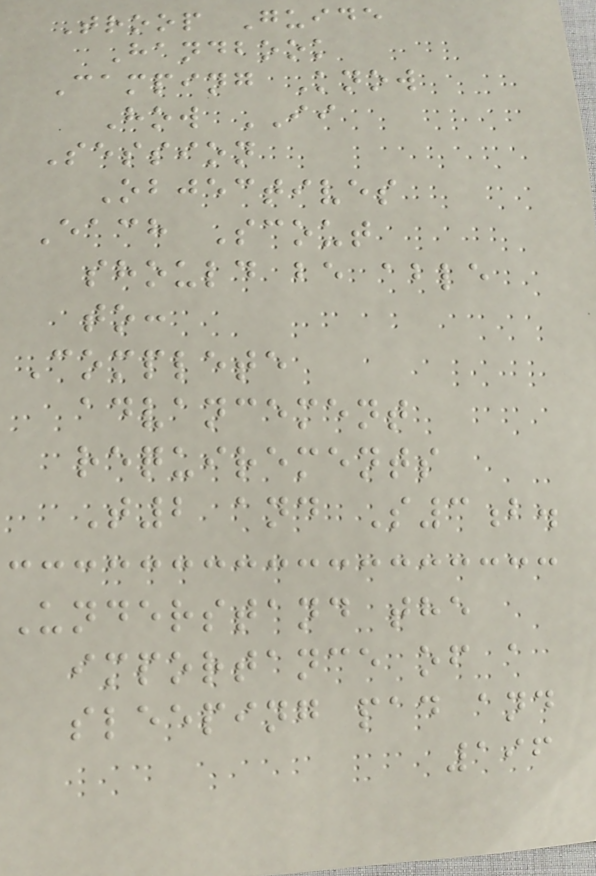Troop Guide
Handbook
Camping Know
How II
Session
Objectives
Each Scout
should be able
to:
Complete
advancement
requirements
T2 and S3b.
Understand the
importance of a
sleeping pad and
196
